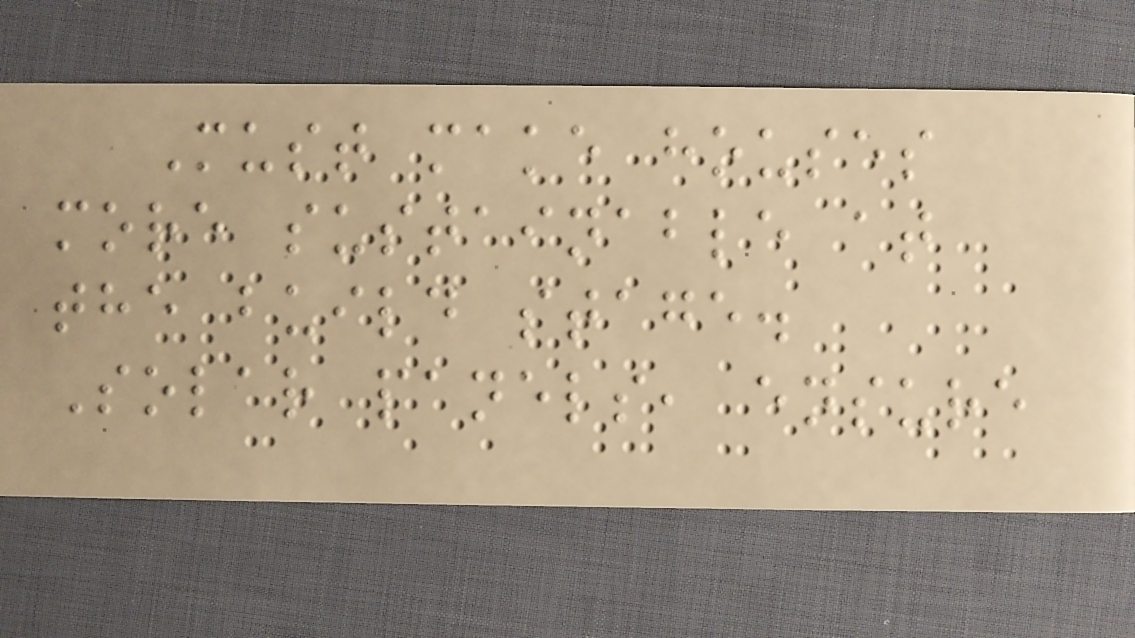Must make houses
more sustainable at
the build stage.
Solar panels, ensure
